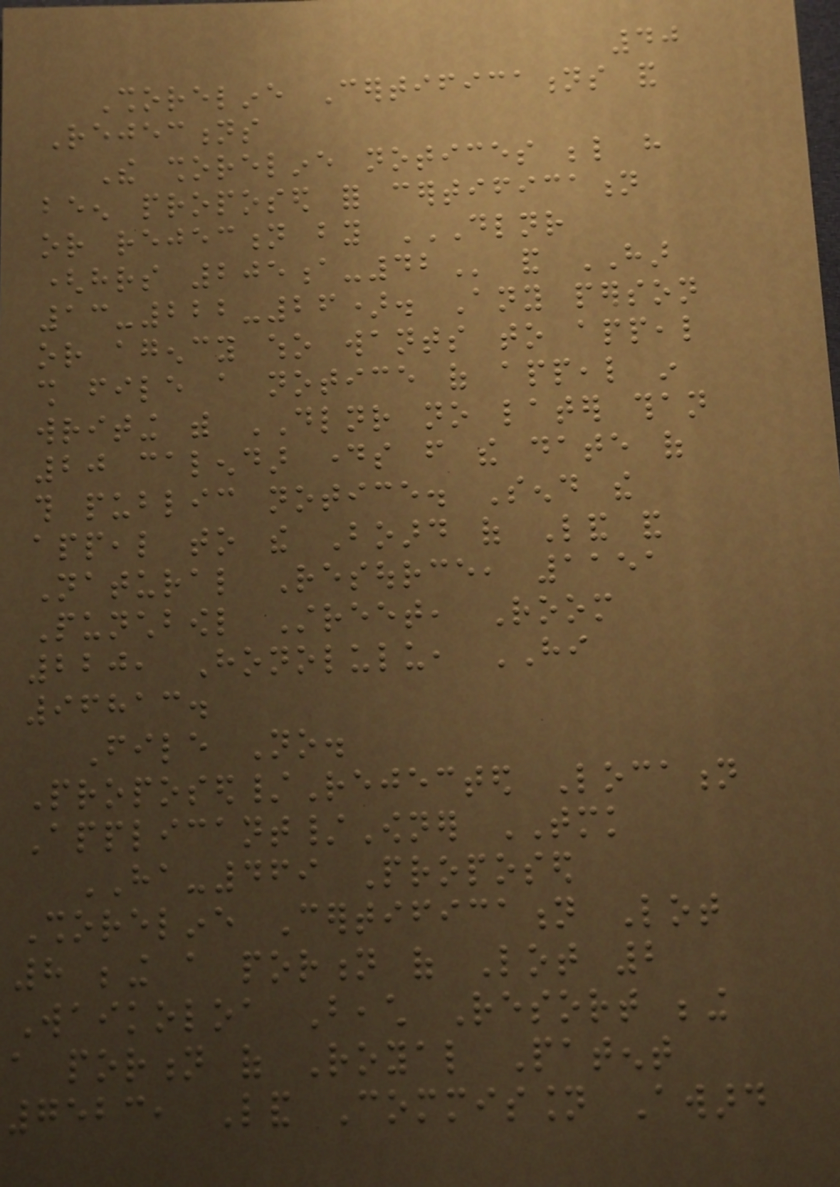40
Shoreline Certifications and
Rejections
The shoreline notices below have
been proposed for certification
or rejection by DLNR
(HRS 205A-42 and HAR
13-222-26). Any person
or agency who wants to appeal
shall file a notice of appeal in
writing with DLNR no later than
20 calendar days from the date of
this public notice. Send the
appeal to the Board of Land and
Natural Resource, 1151
Punchbowl Street, Room
220, Honolulu, HI
96813.
File No.
Proposed/Rejected Location
Applicant/Owner TMK
HA-469 Proposed
Shoreline Certification Lot
8 being a portion of Lot 2
Waikoloa Beach Resort being
a portion of Royal Patent
7523, Land Commission Award
